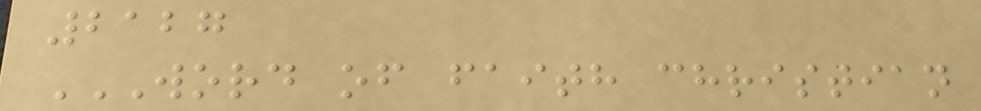2127
WORD OF FAITH CHRISTIAN
